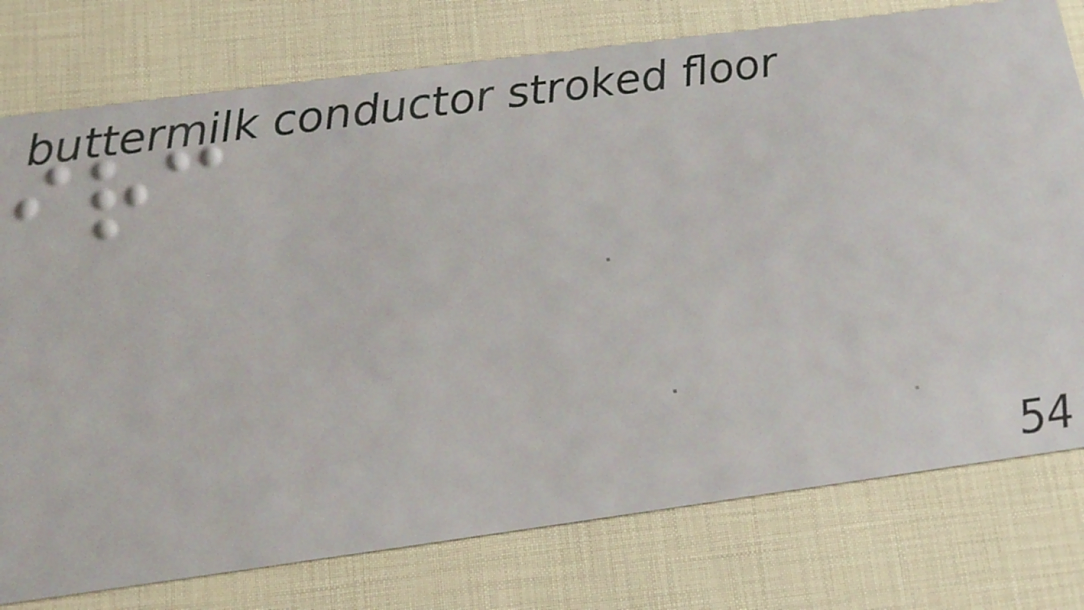irc
